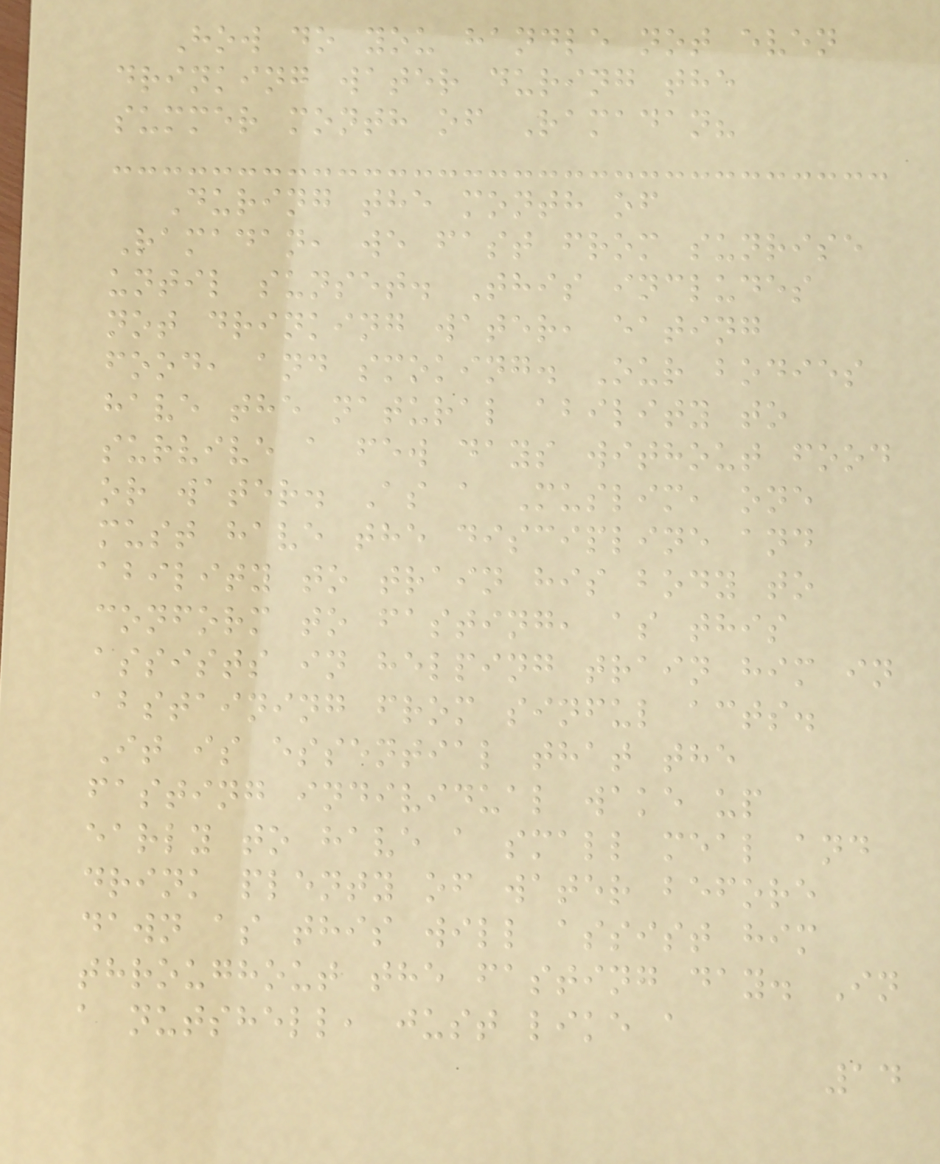How do you handle not even
drinking water during the
summer month of Ramadan?
During the month of
Ramadan, we fast from sunrise
until sunset. This includes
not drinking water, eating
food, and smoking. Our bodies
have the natural ability to
survive a few days without food
or water. As a Muslim, one
must have the discipline and
ability to train his body to
conform to fasting, as this
assists in helping train him in
abstaining from sinful acts.
It is essential that the
fasting individual wake up
early to have a small meal and
drink plenty of water before
dawn as this will assist him
throughout the fasting day. In
a nutshell, just like a
14
